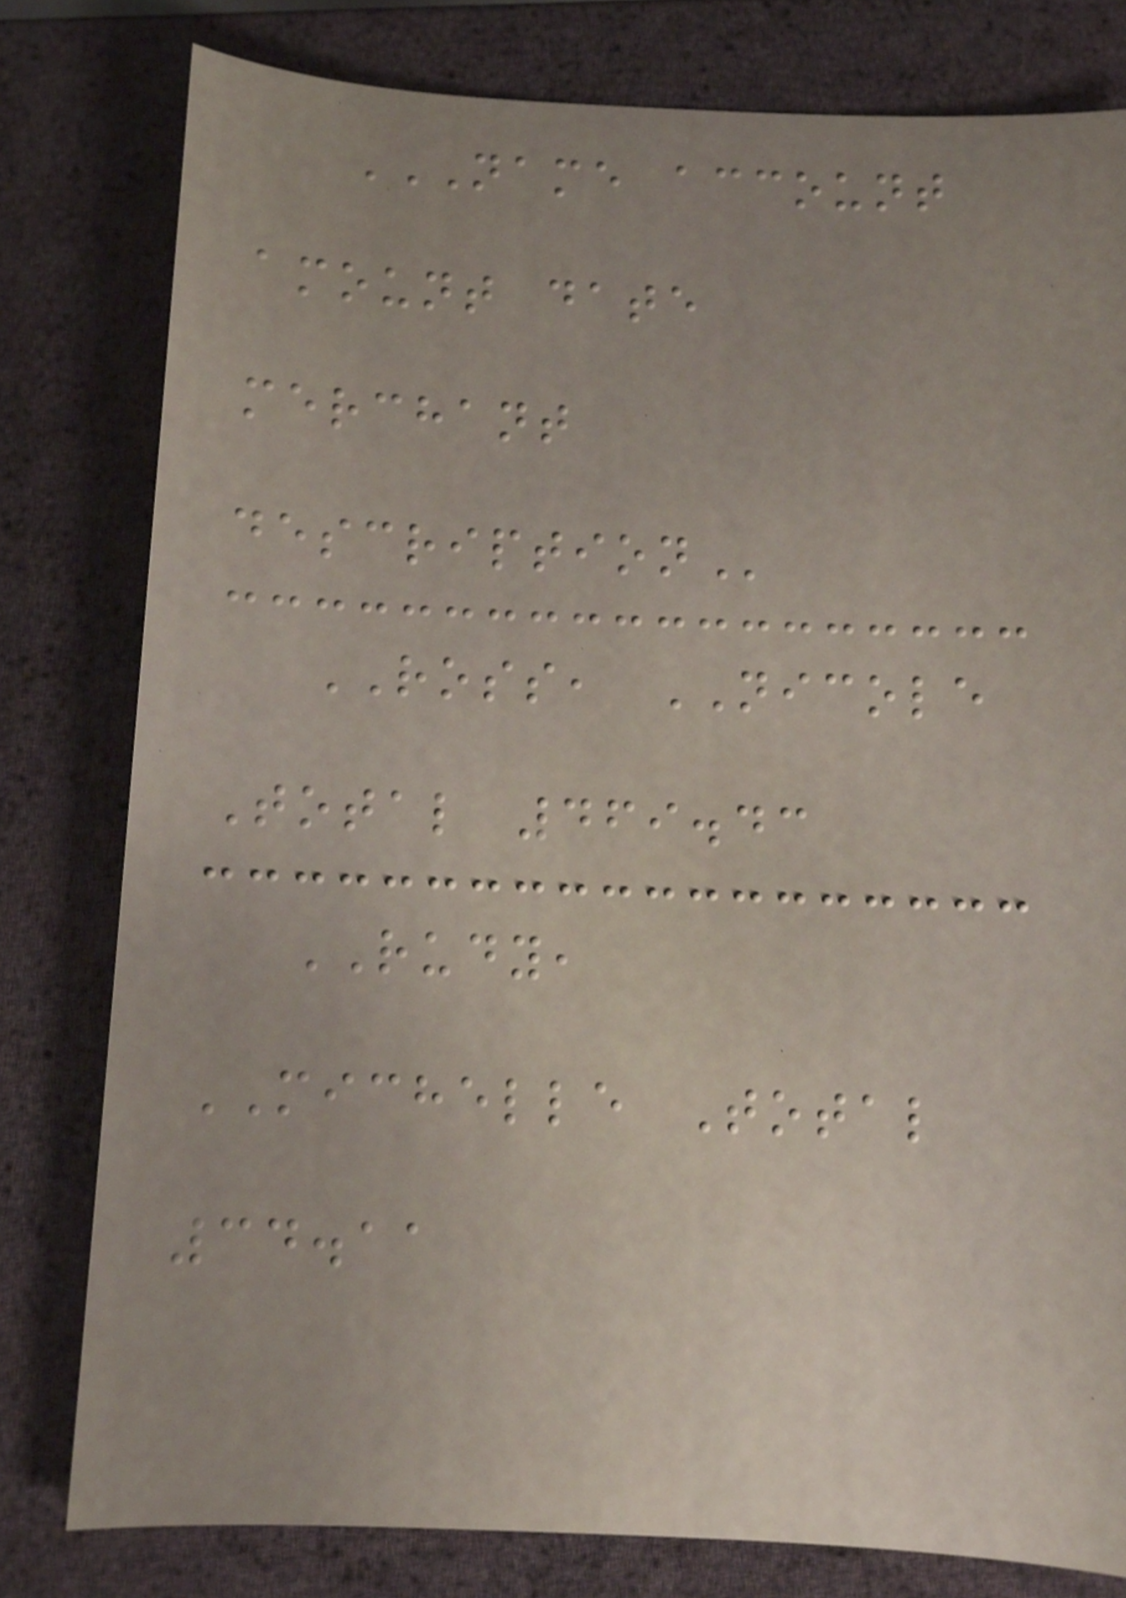NAME ACCOUNT
AMOUNT DATE
MERCHANT
DESCRIPTION
ROSS, NICOLE
Total 469.43
RUDY,
MICHELLE Total
34.11
